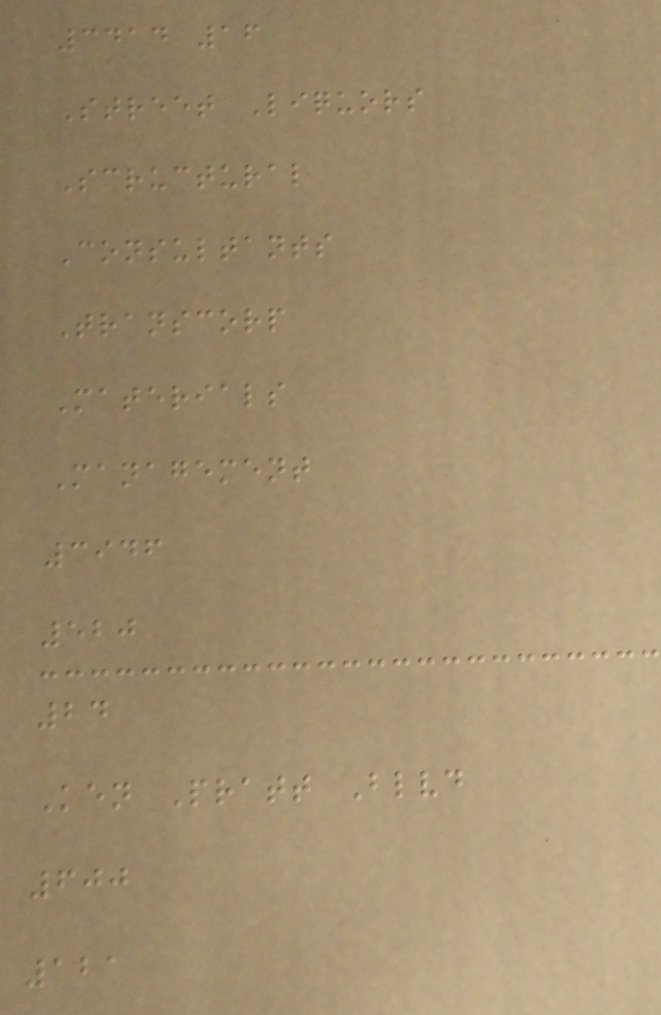3414 16
Street Liquors
Scructural
Consultants
Transcorp
Materials
Management
3946
520
24
Ken Pratt Blvd
600
121
